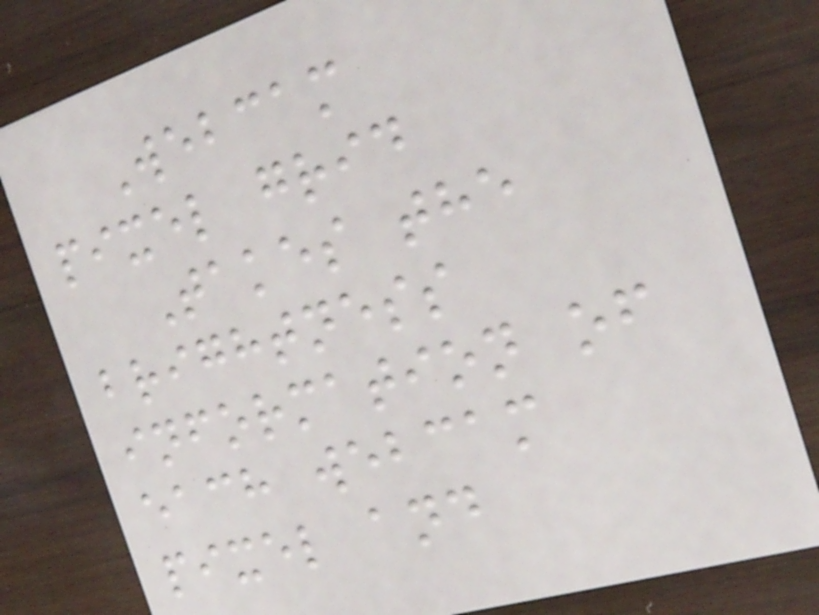Webcam
pixel grid
Takes the
brightness
information of
each webcam
pixel and
